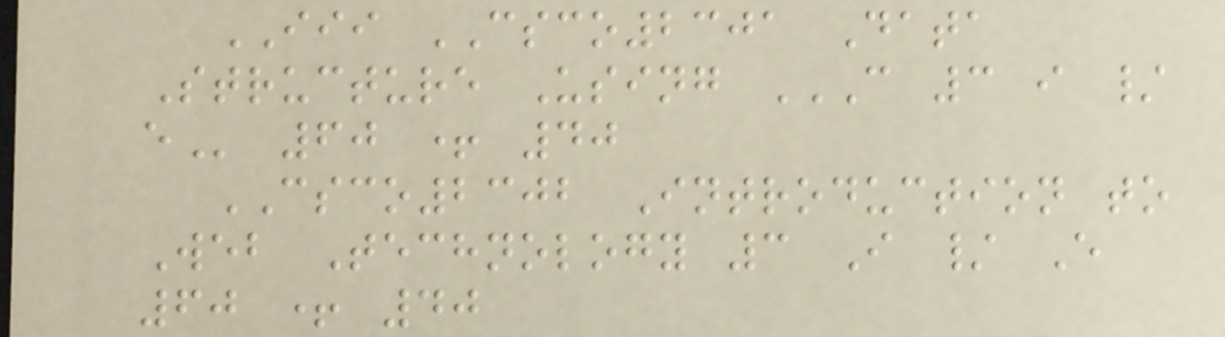III CSCO2301 Data
Structure Using C 3 I /
E 60 + 40
CSCO2302 Introduction to
Web Technology 3 I / E
60 + 40
